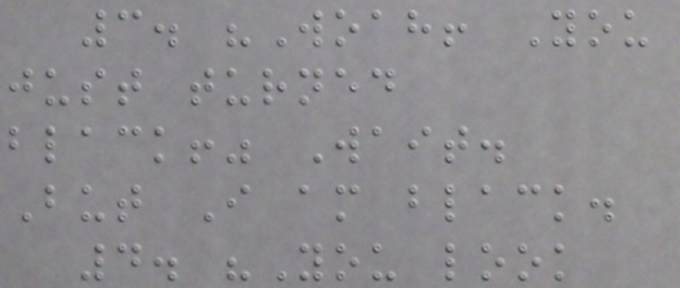3. "Woah! You
just turned
black!" Wait.
But I am black.
4. "You look
